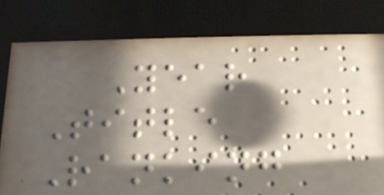Year
Title
Ranking
